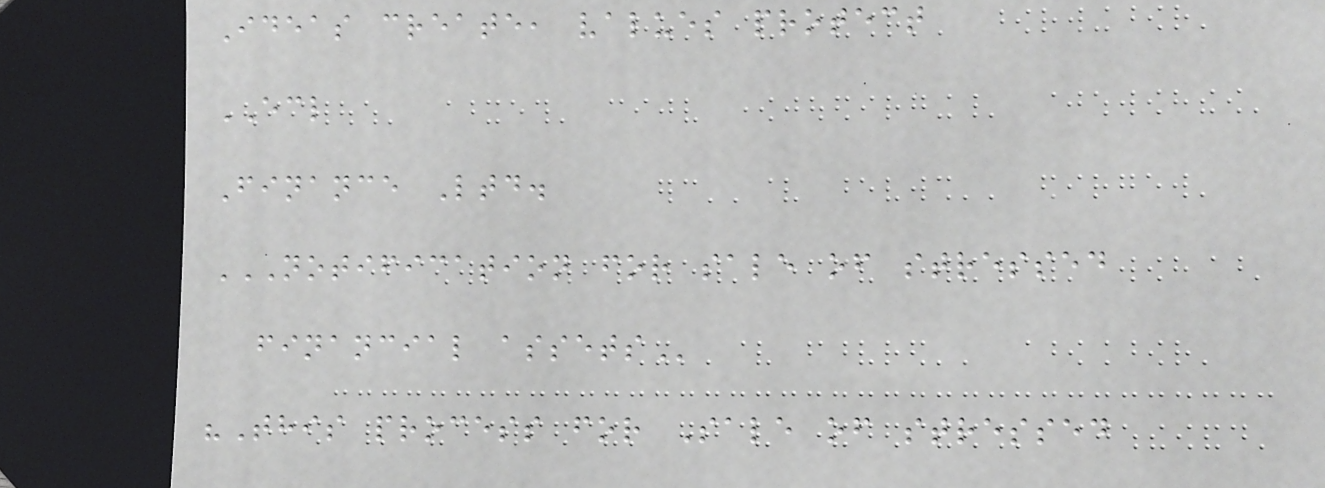Ideas create, values protect
ECL
Finance Ltd.
NOTIFICATION FOR SALE OF STRESSED
FINANCIAL ASSETS
"This process for Sale of stressed
